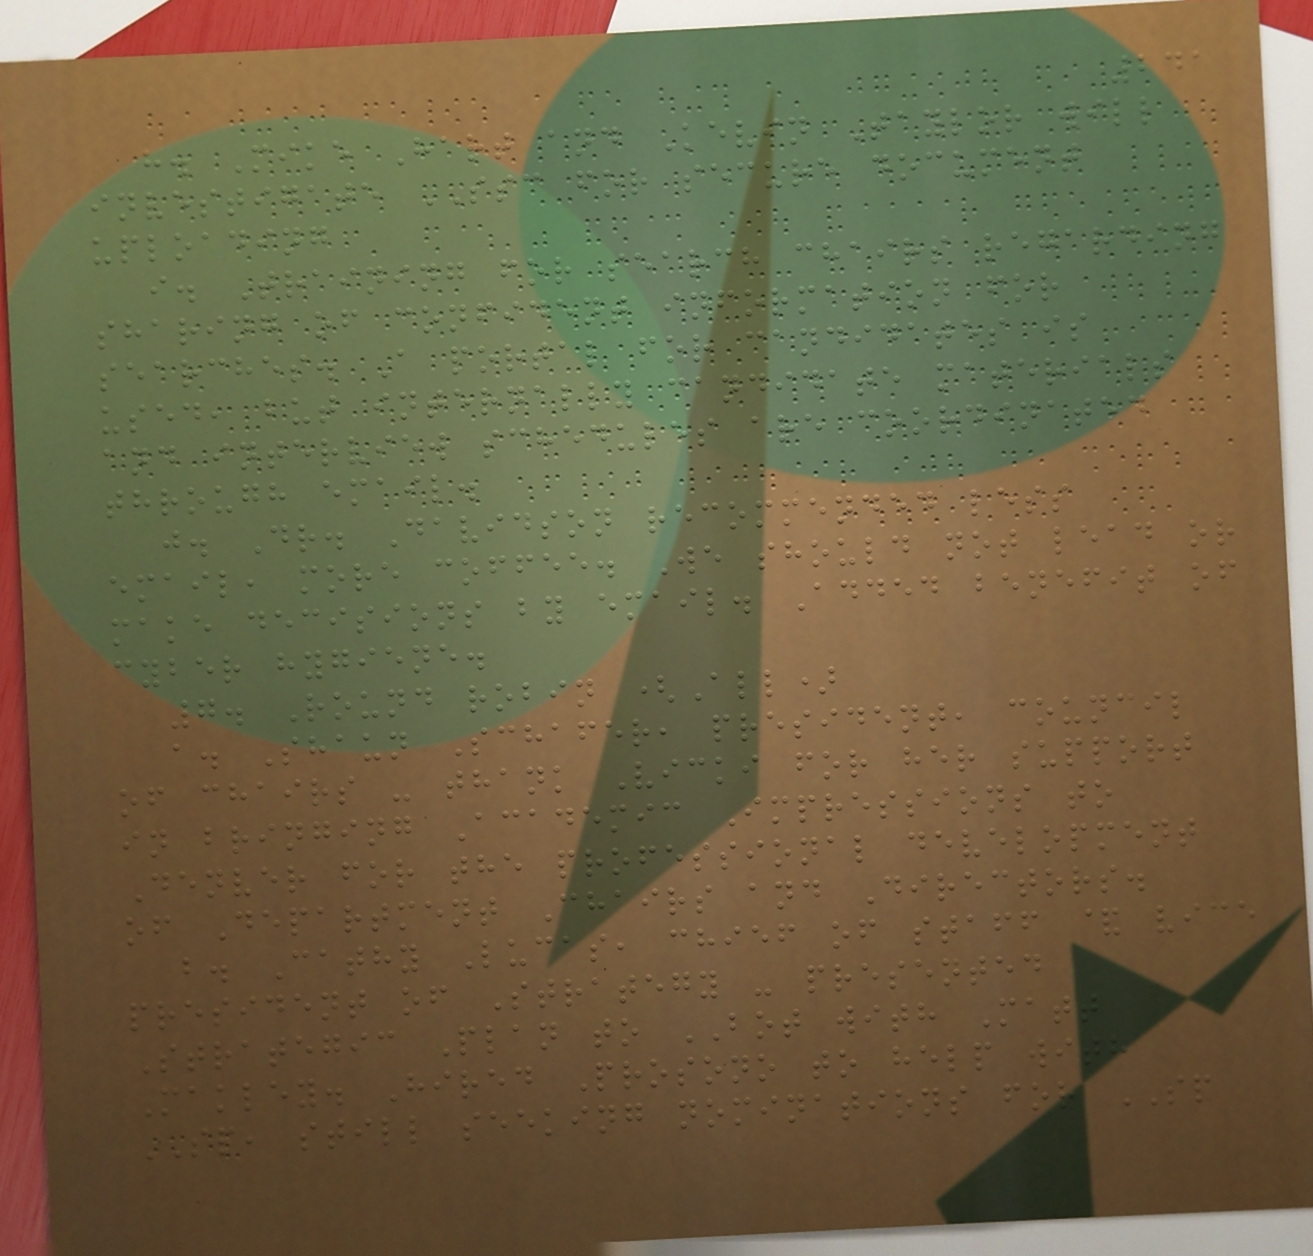241
h. Mike Hart and Kevin Taylor will
investigate SSC for secure document
uploading
i. Training for search chairs regarding
sharing of confident information for
searches. A portal for candidates is
used, but internally candidate materials
and interview schedules are coordinated
through email.
j. Dr. Davidson recommended less
email, more coffee. We should not lead or
make decisions by email. Added benefit of
cyber hygiene.
7. Round robin (All)
a. Shaun Schafer, president, council
of chairs - thank Vicki for her support
in bringing Academic Impressions to
Denver for the professional development
of Department Chairs and Directors.
b. Cathy Lucas, chief of staff & vice
president of Strategy - presented
Strategic Plan to BOT with Matt
Makley. Hired Prosono to help with
SP, still seeking nominations for SP
